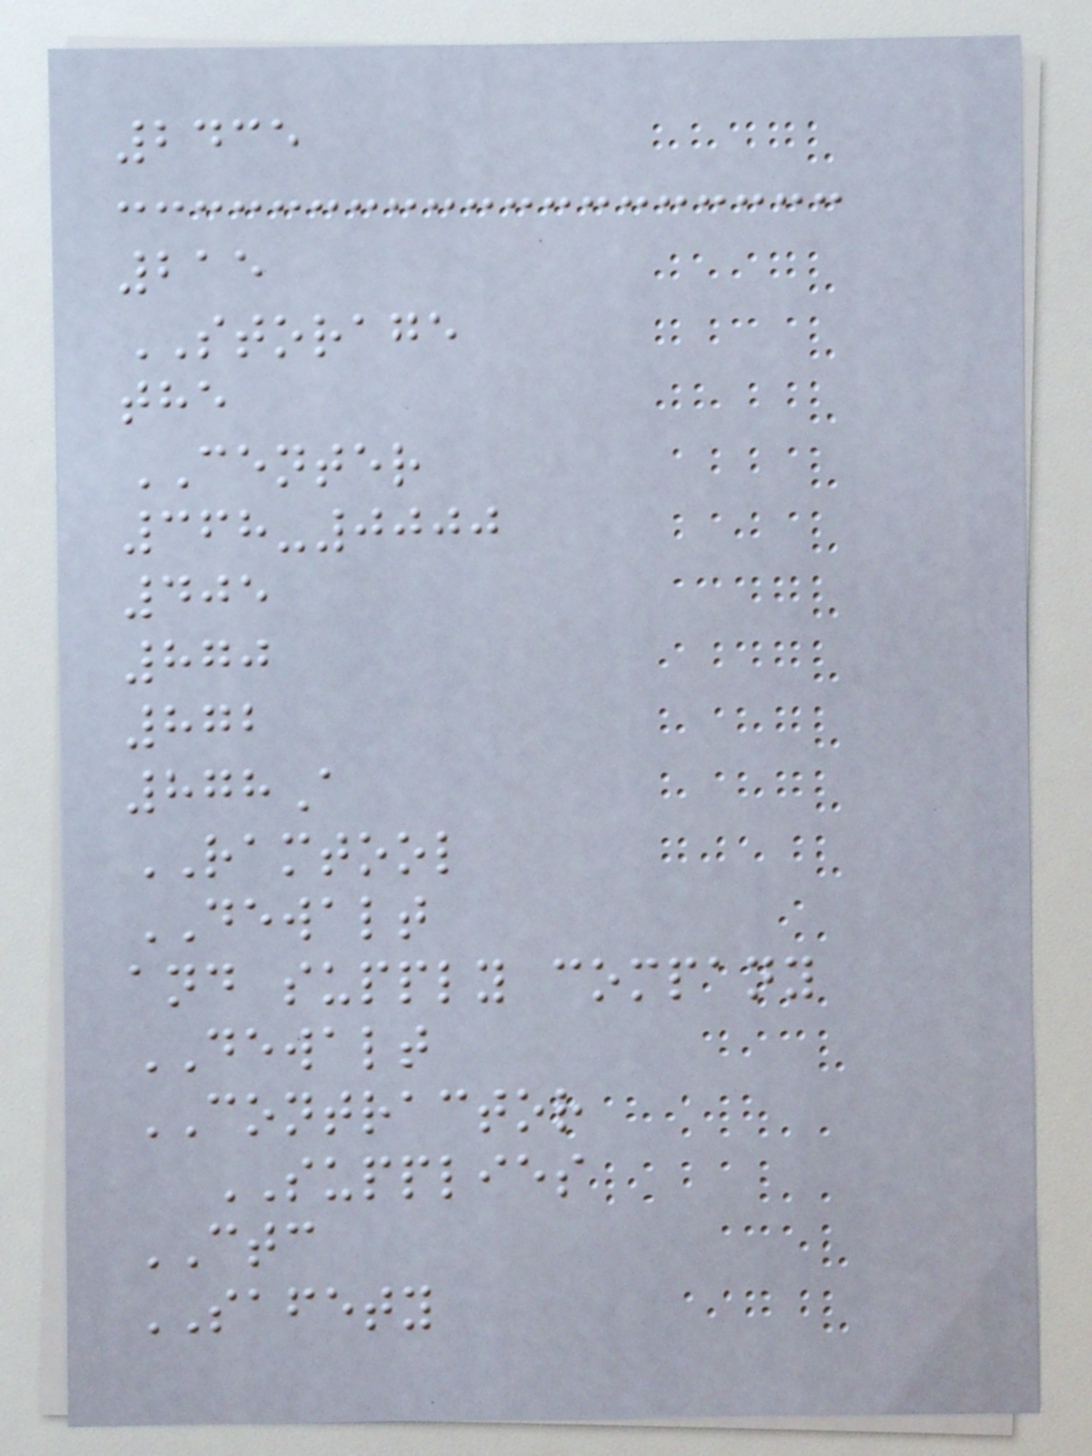2435
215
STORAGE
the
CENTER
368-0000
405
870
872
878A
RAMTOOL
DEWALT
and supply company
DEWALT
CONTRACTOR
SUPPLIES
CTC
SAFETY
